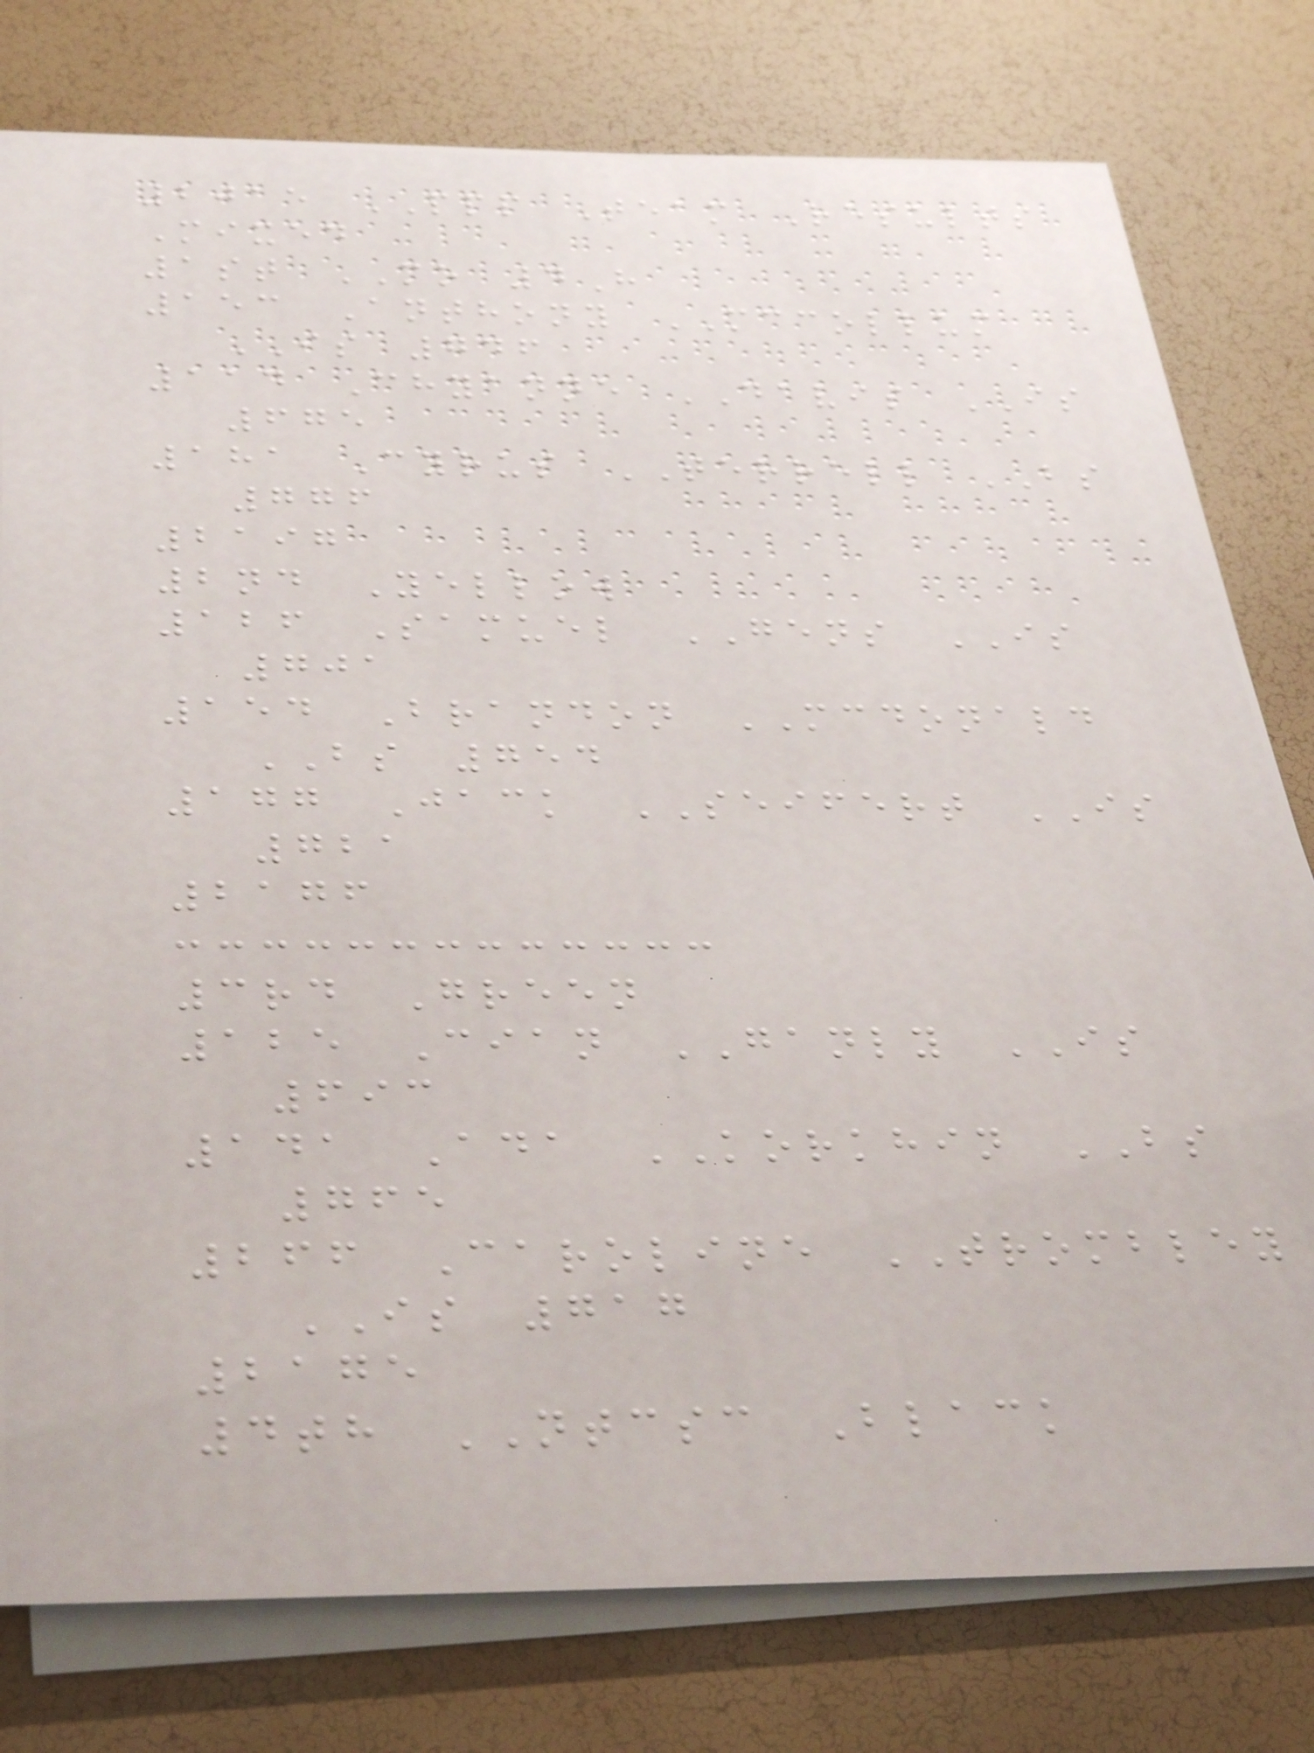2015 PPP Team Results
Mixed
1st MO 4H
153 Anthony MCCOLLUM
IS 746
114 Chyanne DAVIS IS
675
181 Cyrus TERRELL BS
776
2197
2nd Yellow
126 Samuel GENS IS
701
154 Brandon MCDONALD
BS 754
177 Jack SEIFERT IS
721
2176
3rd Green
125 Cian GANLY IS
693
141 Ada KORKHIN BS
765
266 Caroline TROMBLEY
IS 717
2175
4th NTCSC Black
